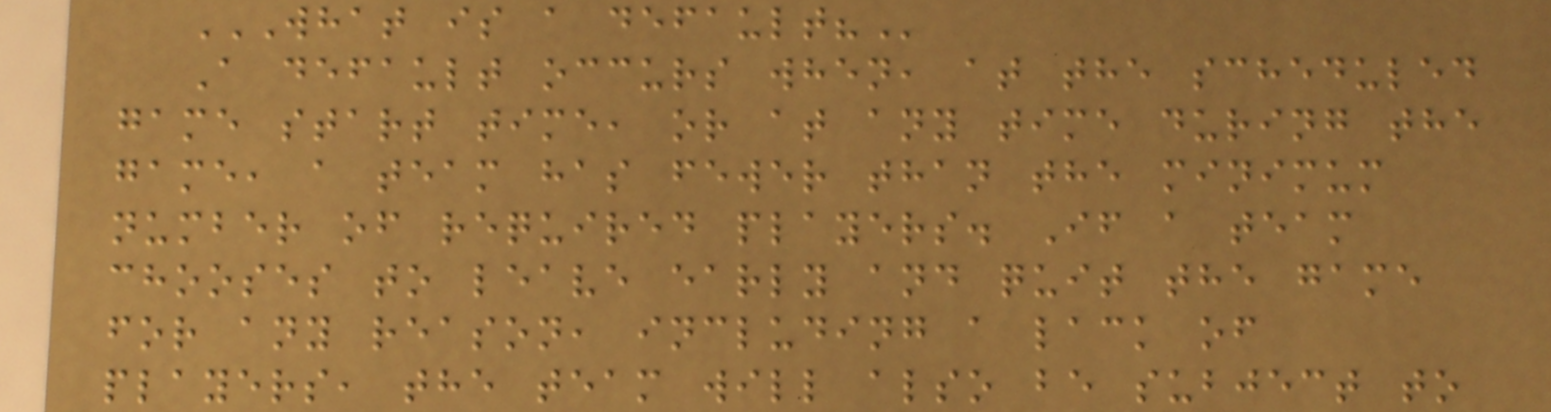WHAT IS A DEFAULT?
A default occurs when, at the scheduled
game start time, or at any time during the
game, a team has fewer than the minimum
number of required players. If a team
chooses to leave early and quit the game
for any reason, including a lack of
players, the team will also be subject to
